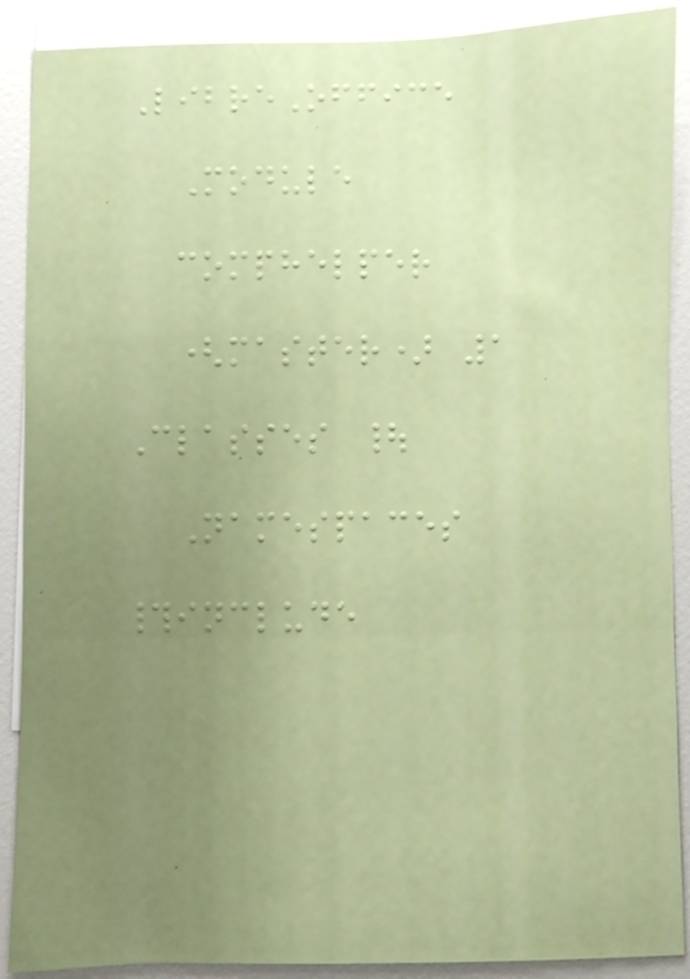LibreOffice
Module
comphelper
(master) 1
Classes |
Namespaces
#include
